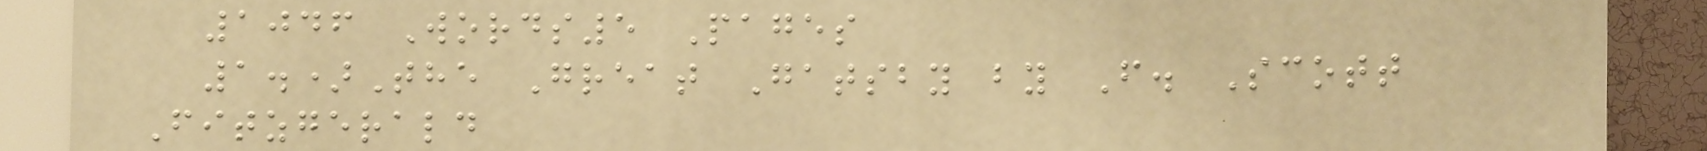1046 Words5 Pages
1.)The Great Gatsby by F. Scott
Fitzgerald
